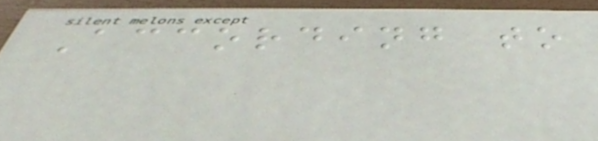According to
